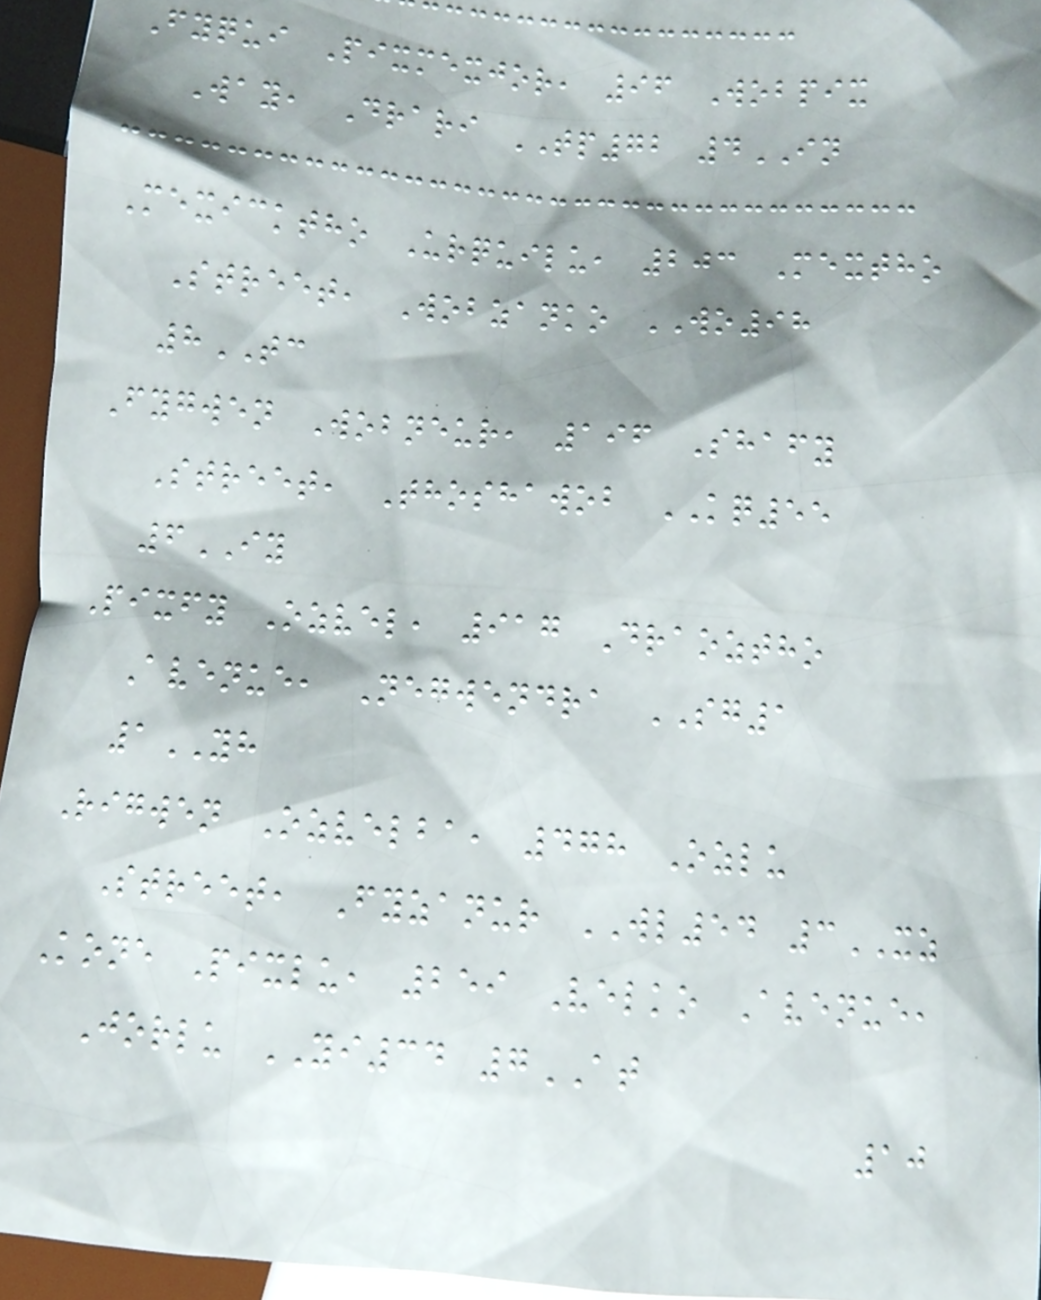Fyqui Pixmexjor, 96 Wobpix
Way, Drari TP72 4IN
Mexicktho Urquilu, 203 Mextho
Street, Wobzanko WO98
8TC
Fygwen Wobneur, 196 Shafy
Street, Thoshawob KQ55
6IY
Pixfy Ozvel, 917 Draoztho
Avenue, Negwendra SG1
1YH
Rigwen Ozvelba, 478 Ozlu
Street, Fyzanur WL54 3XZ
Kone Pixlu, 259 Velko Avenue,
Jorlu YI34 7AT
10
